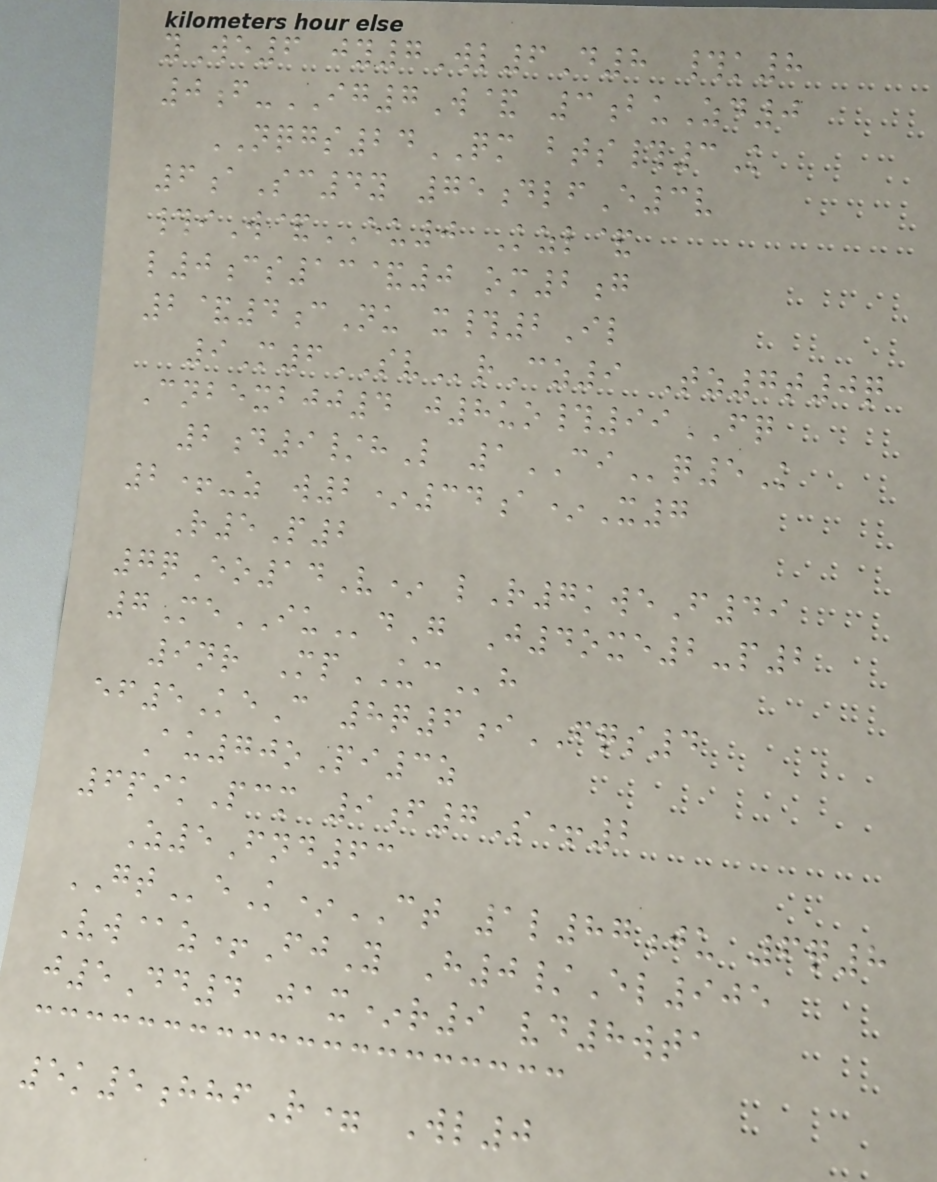yWe6 jy7Wl6D8 #k8
0f-IG7W& 3buZd0
NQGS24QM bts#3K
6aSc4y 75dlfE3v
#iW&EU0 Kzl&
l0cs13&0 om2g
2&4cNu x#2Il
9M6SVrCz9 Tz7t0q
Cnbexbjj4 j8uo#99FQ
2d9/hL 1CIq5K
2+-z w2*34a*X7
R5P2
7qEo14V* lR7kweF49
7MeIUdG J4oxe2-p2
9nr MpUCh
ef5KeC 8q6iFQS4
Au70oPi3z
6pikPcm 9f7S+2
Z5Fnd63
GTeK*CT 1l87ju 6q8
Vw@z+FjY H0/El905
j5Dd4 jax*r9 vd8wta
5k5hhfR= Wl0
